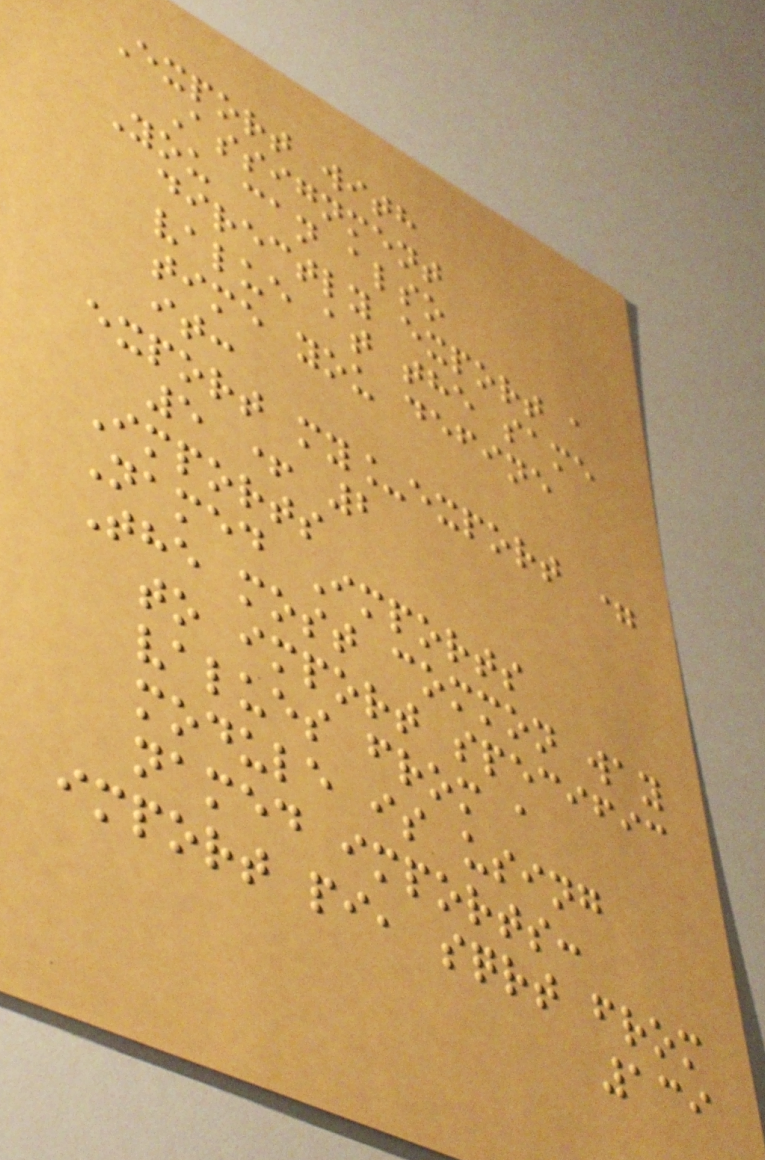Export with
Assignment
You can also
directly export a
value at the same
time you define
it:
export my_export =
5 + 2
Imports
Named Imports
The most common way
to import specific
values from a
module is using
named imports:
import pi, sqrt from
139
